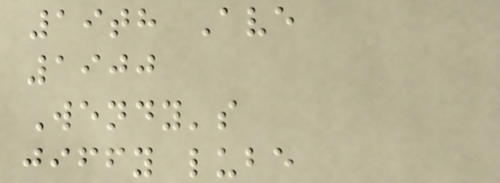19th Ave
1900
Wendy's
jiffy lube
